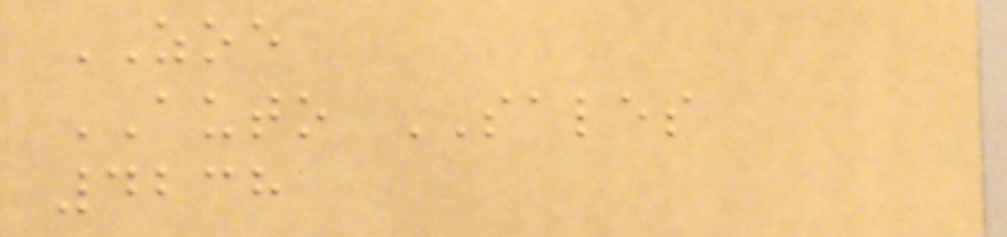ZOE
AUTO SALES
4238
